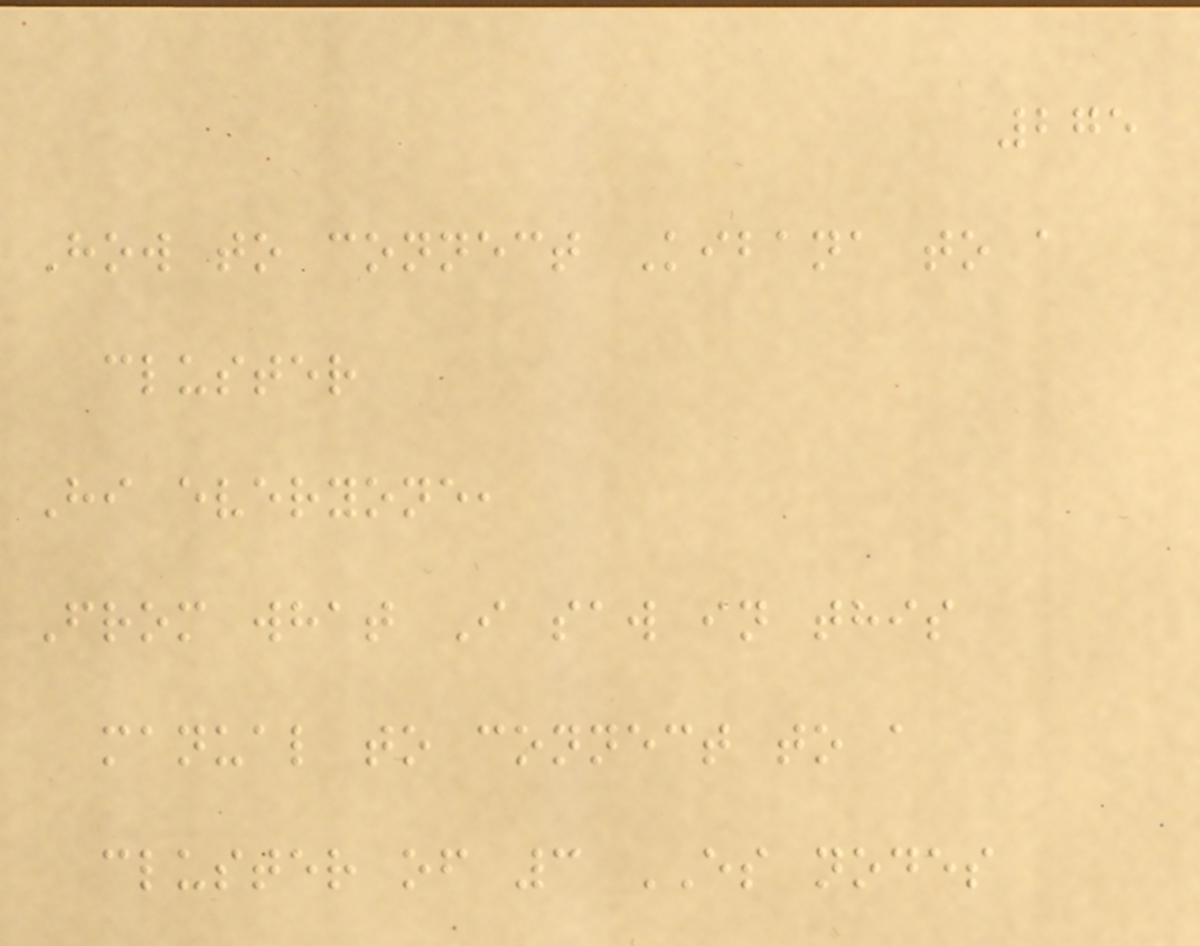275
How to connect Kibana to a
cluster
Hi everyone,
From what I saw in this
manual to connect to a
cluster of 3 ES nodes
